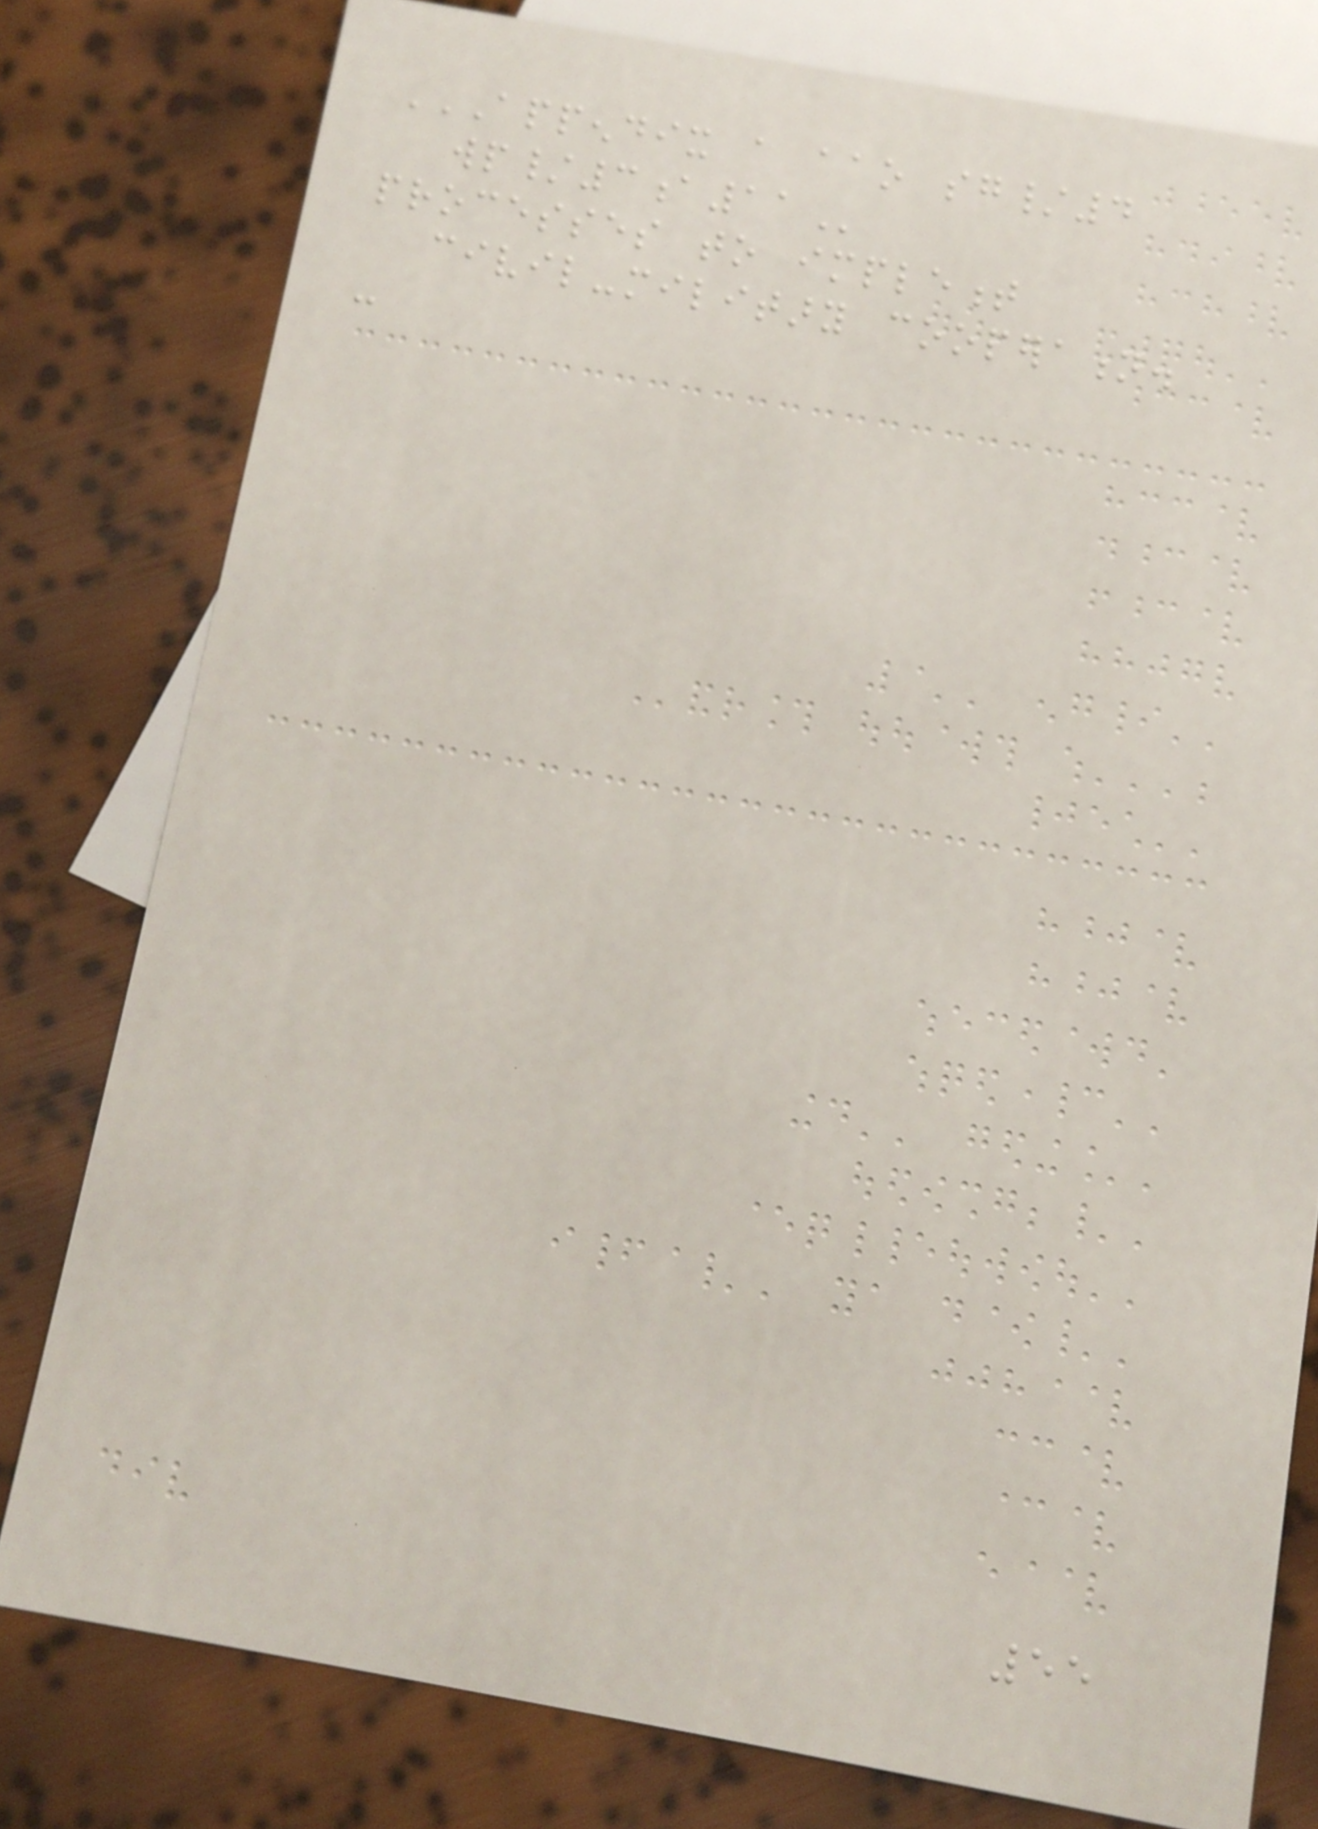APPENDIX A AAO SG/4
WP/3A11
processes to implement
civil-military cooperation.
-
55
